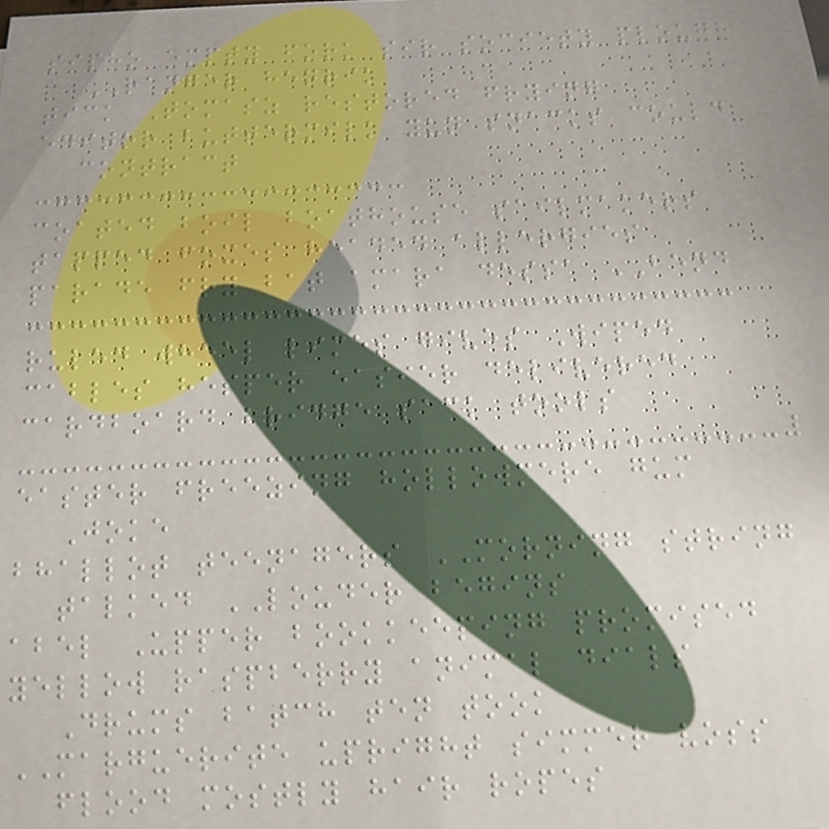sipho empty fork sir society plough
RANGER henrik
tick Tomasz restored frying
editor buttermilk yun snacks could
contract
coated boil boathouse sailmakers
tapped foxes headed allergies
parade fry bat amara dessa BEND
ruled wheel limes gives Wiped
cables hesper easier delivered
cardboard bridge sack tools
easter freezing hollowmere gum
Joke
bhallot teenagers MORNING string
talked LOUDER begins
abel Upper bookkeeping promised
yellow raspberry animal dials
Drums batch ten took
MARGUERITE upright simmer voss
flood mostly hair ropes
